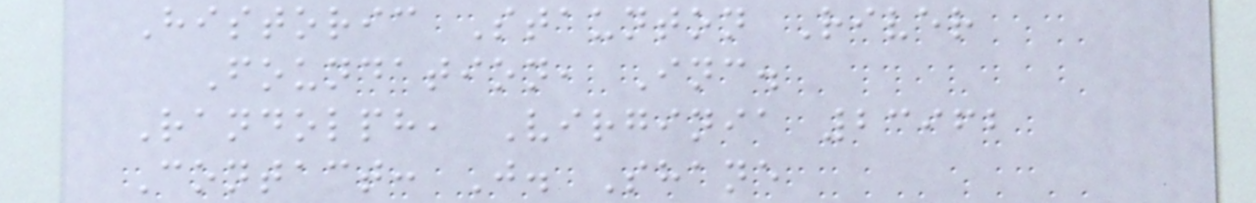Historic Staunton River
Foundation, Inc.
Randolph, Virginia 23962
Contact: J. Shane
